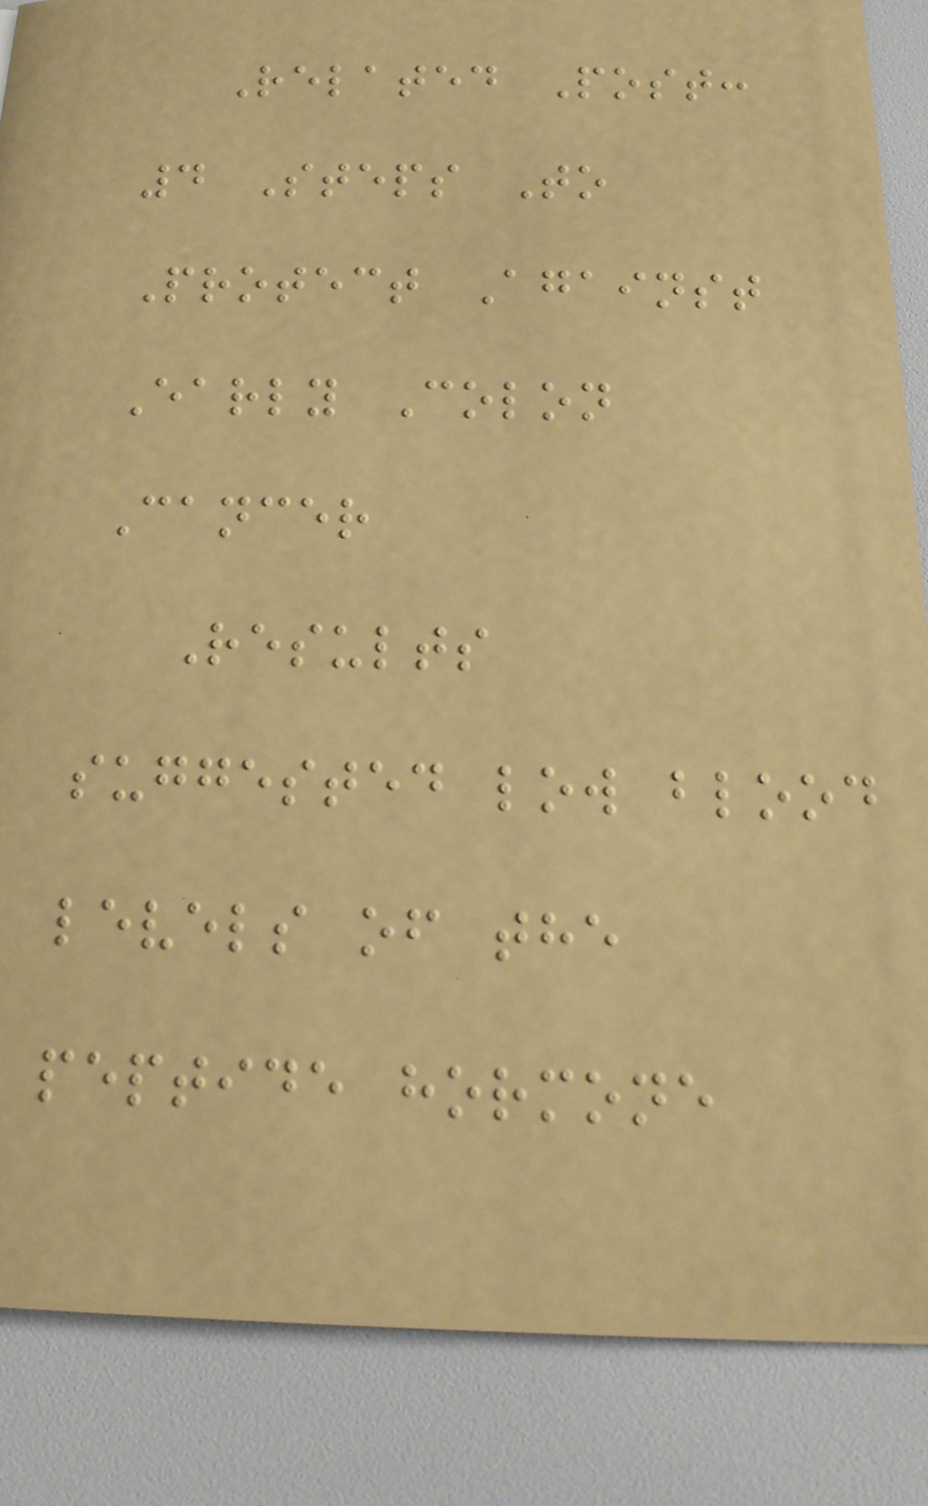Related Post:
4 Steps To
Protect Against
Early Colon
Cancer
Results
suggested low blood
levels of the
peptide hormone
